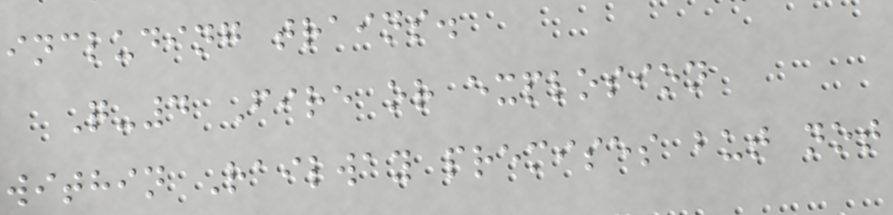including trains.
Q-4 Fire or explosion
within Railway premises but not
